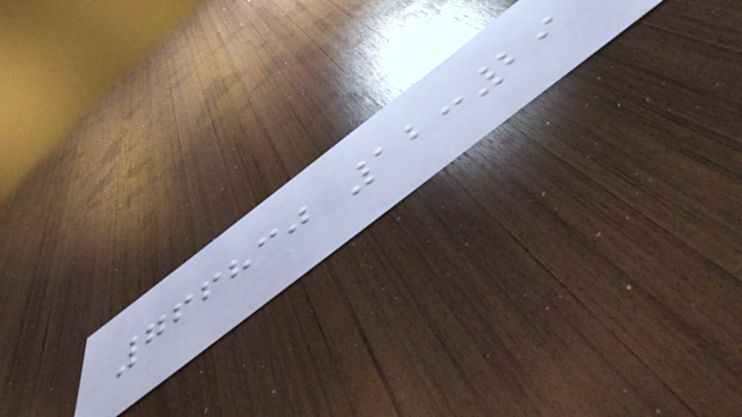766830 12:29
